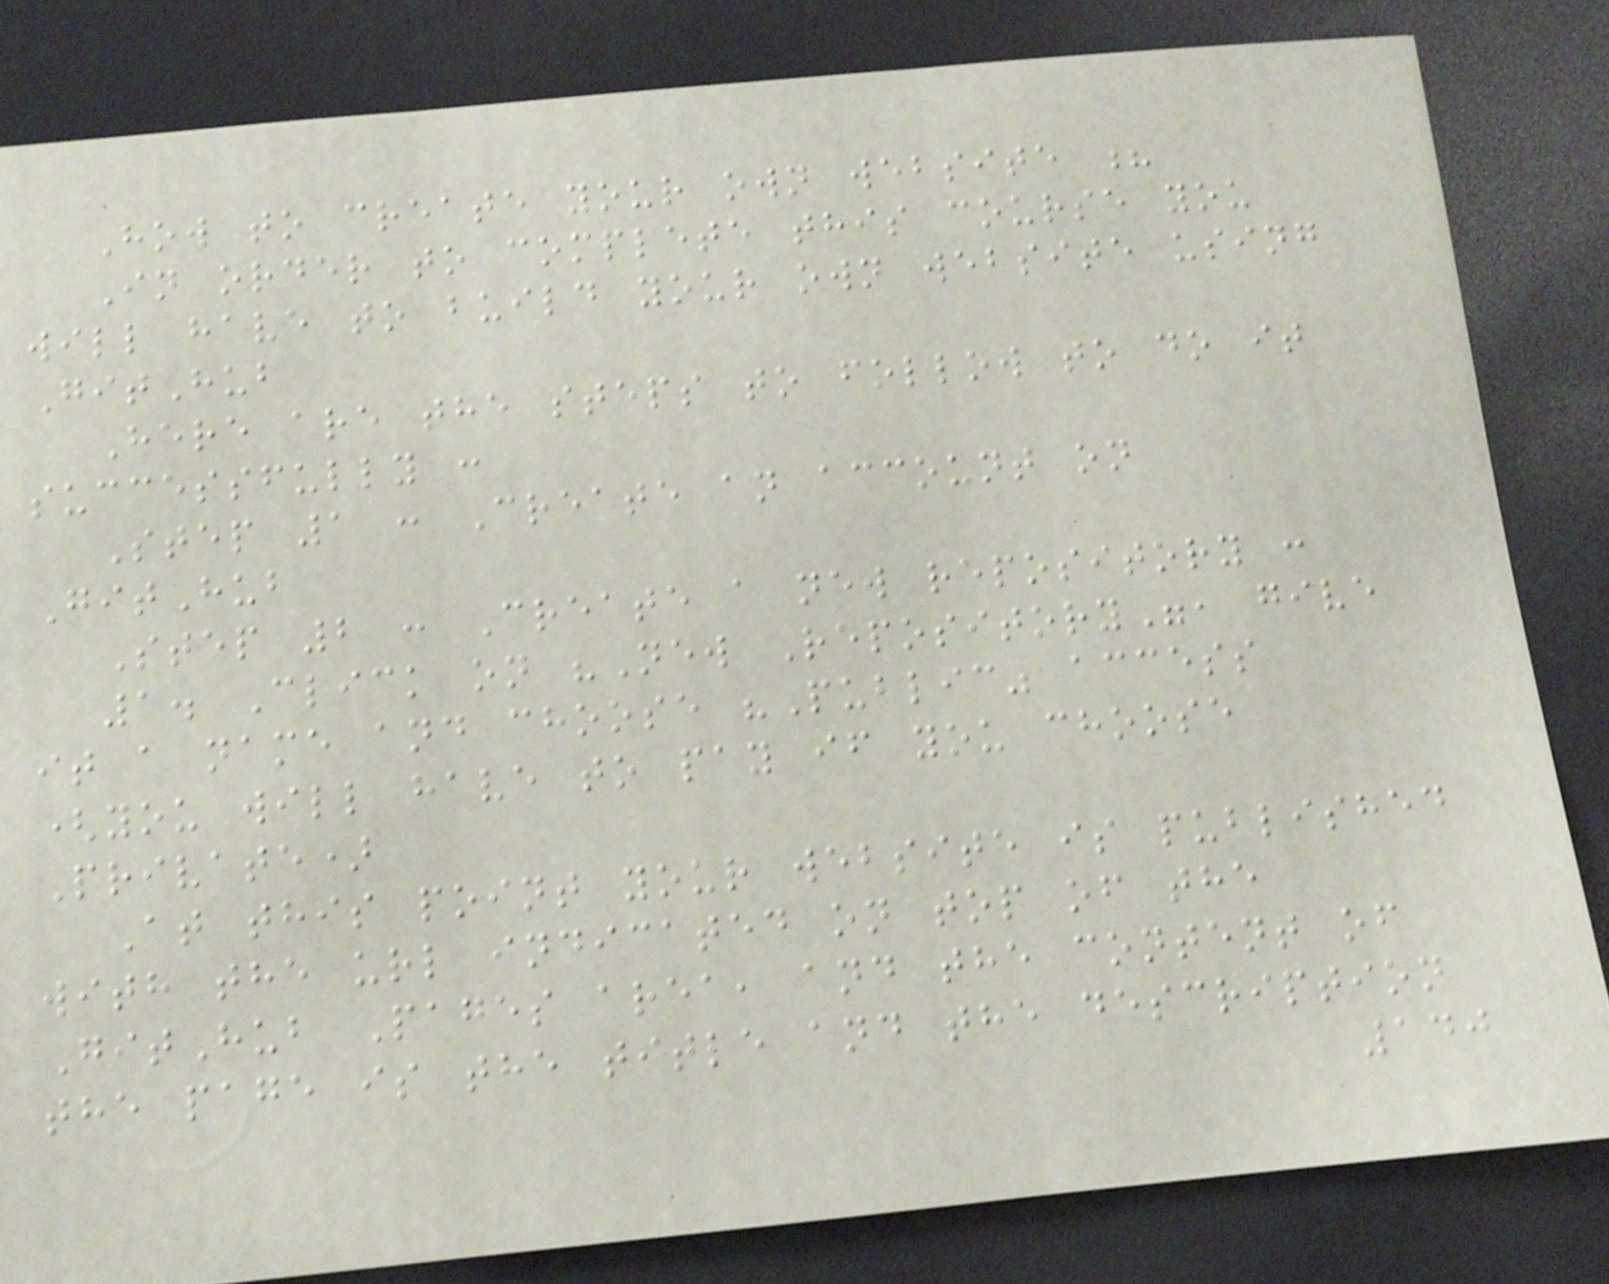How to create your own website ?
In order to complete this course you
will have to build your own website using
GitHub
Here are the steps to follow to do it
successfully :
Step 1 : Create an account on
GitHub
Step 2 : Create a new repository :
1. Click on "New Repository", give
it a name and choose "Public" access
(you will have to pay if you choose
Private)
At this point your website is published
with the url indicated on top of the
GitHub Pages area, and the content of
the page is the title and the description
140
